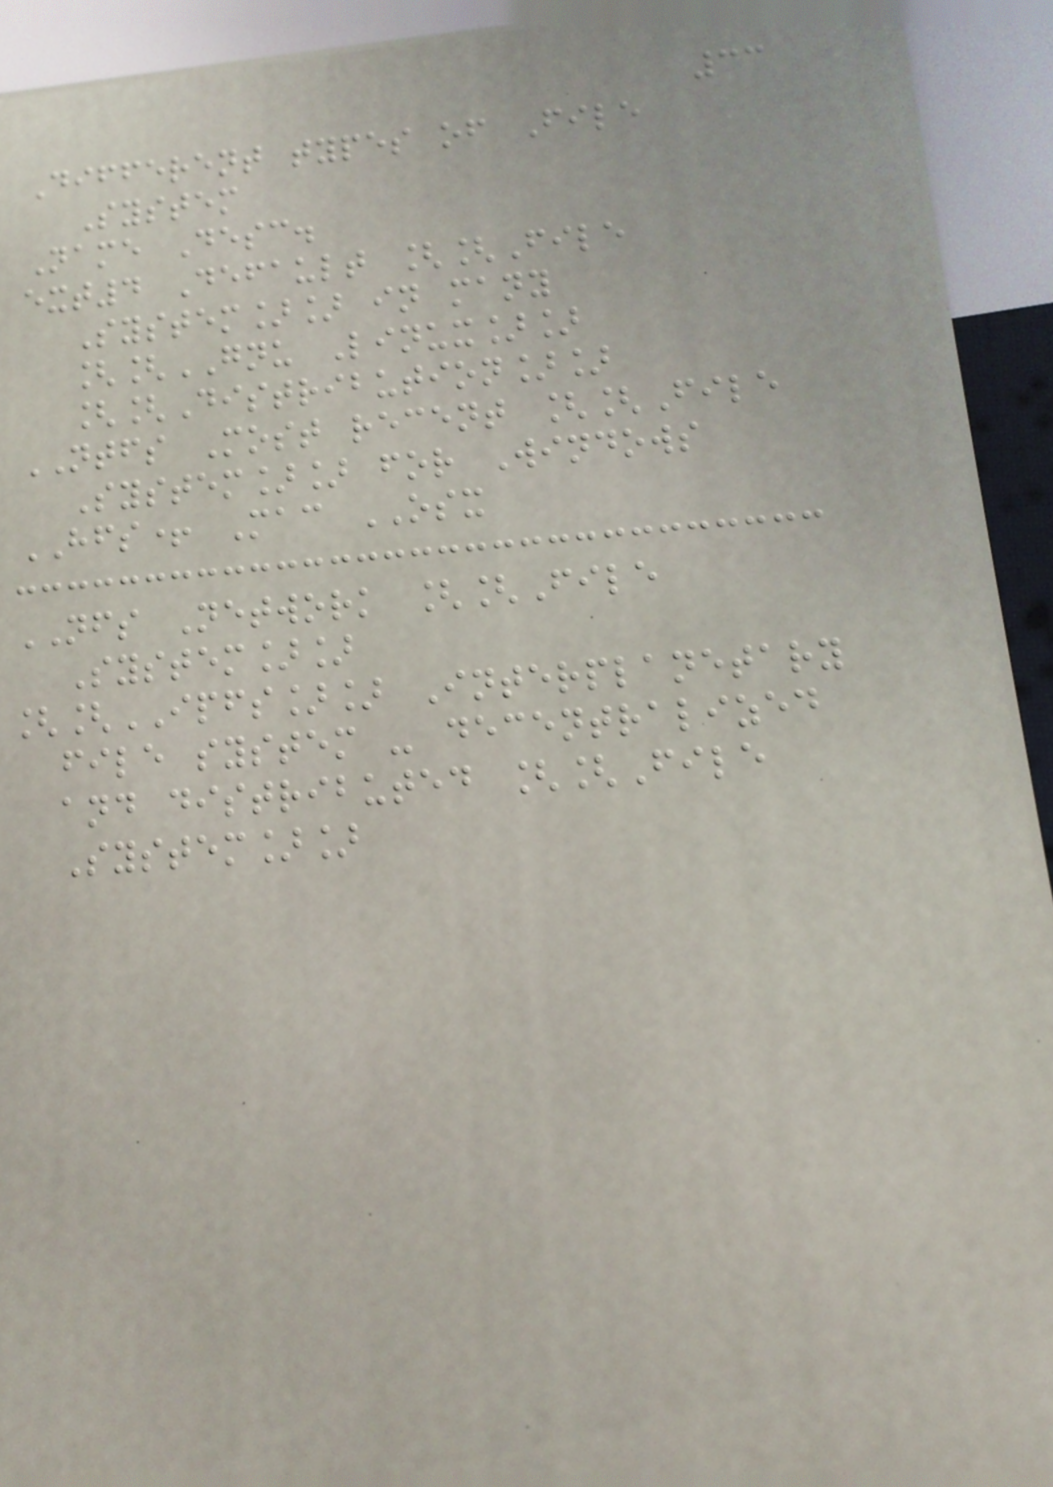33
Different types of File
System
Name Desc.
ext4 Default [[File
System]] in many
[[GNU Linux]]
[[Distribution]]
NTFS Most recent [[File
System]] for Windows
HFS+ Mac OSX
NFS Network [[File
System]]
[[IPFS]] Interplanetary
file system - decentralized
and distributed [[File
System]]
